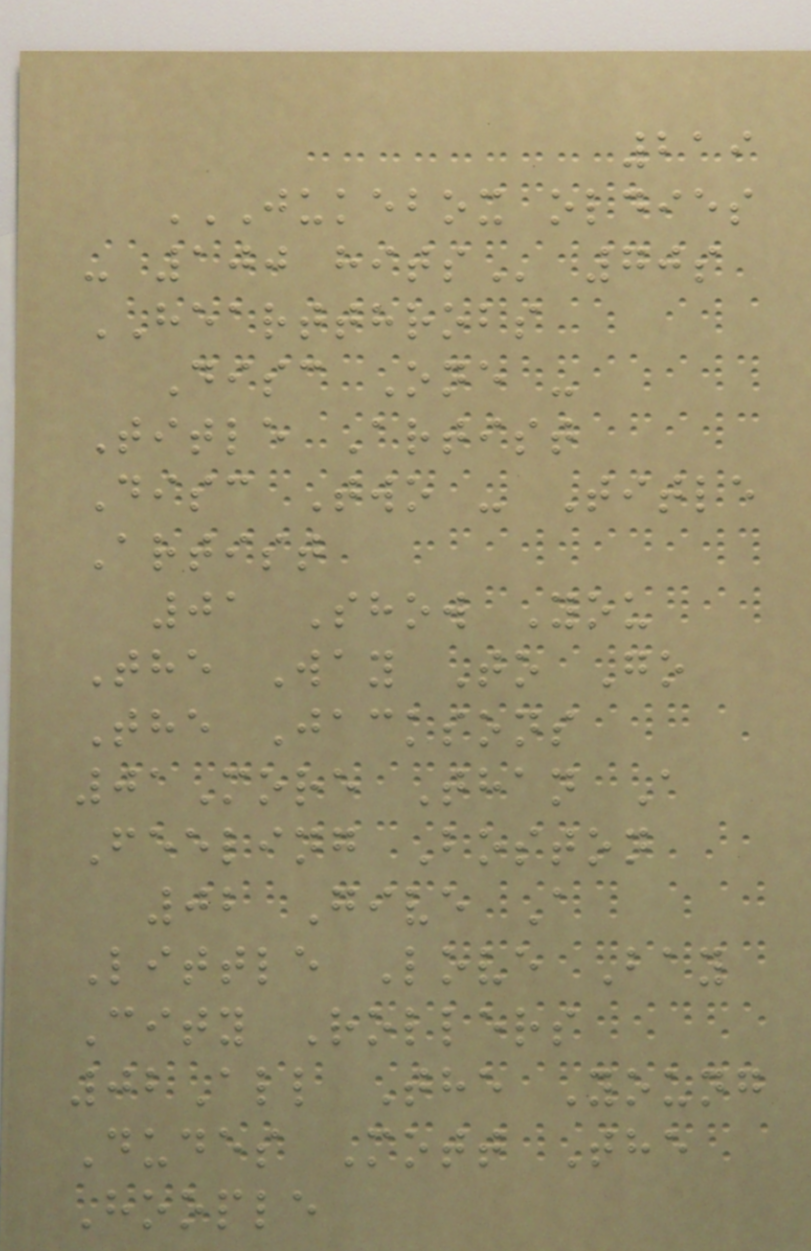219
JUKEBOX OLDIES
- 100 HITS 70s
HEARTTHROBS
Disc One -
Title Artist
Disc Two - Title
Artist
01 Show You
The Way To Go
The Jacksons
01More Than A
Feeling Boston
02 Give A
Little Love Bay
City Rollers
02All The Young
Dudes Mott The
Hoople
